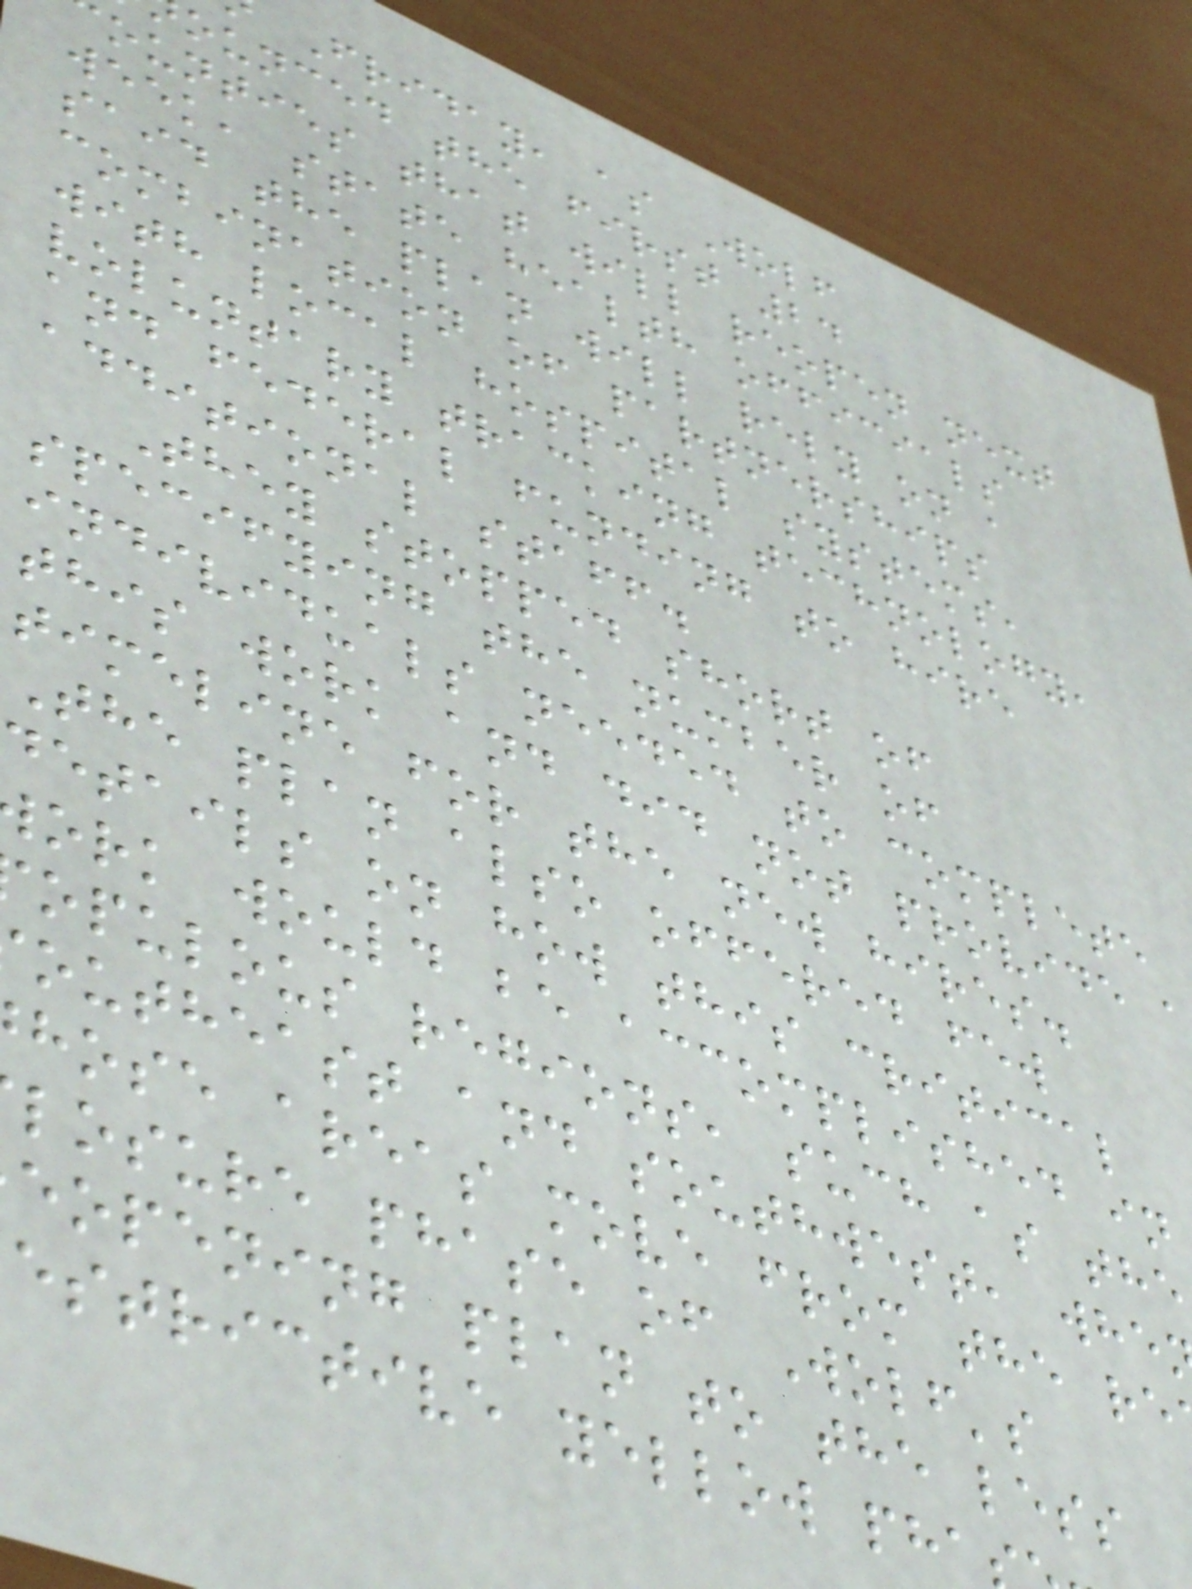Friday, as Wolf
ounced the first 24
ounties that will reopen next
week, state health officials
said the plan will rely on a
combination of partnerships
with local hospital systems,
voluntary tracking technology,
and federal funding to hire
additional staff.
They stopped short of
specifying the number of
individuals needed to complete
this work and did not provide
timeline for the new hires.
The plan also offered few
details on how this critical
ork would be accomplished in
opulous regions, such as the
outheast and southwest, whe
hose areas move from the re
losure phase of Wolf's
eopening plan to the less
estrictive yellow pha
